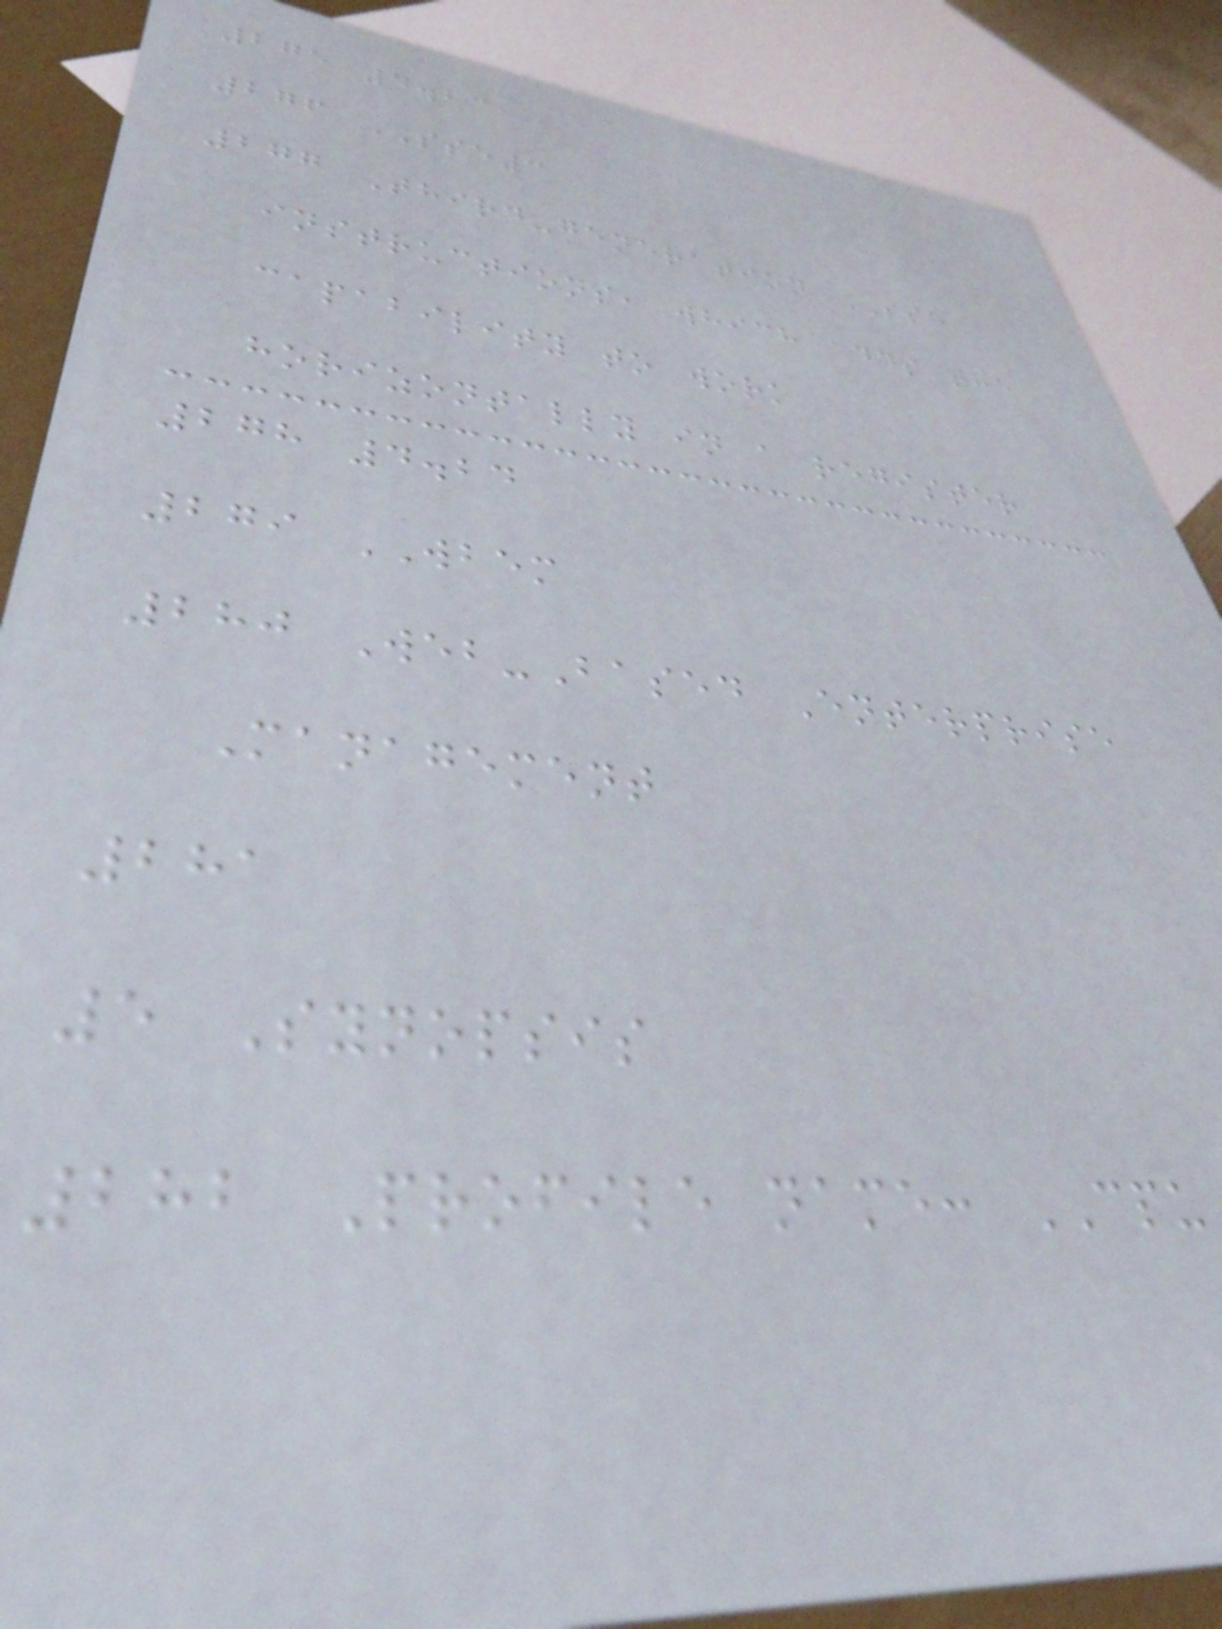275 4.23
276 SSE3
277 Third-generation SSE
instructions, which adds the
capability to work
horizontally in a register
278 4.24
279 WBEM
280 Web-Based Enterprise
Management
281
5 Synopsis
282 Profile name: CPU
